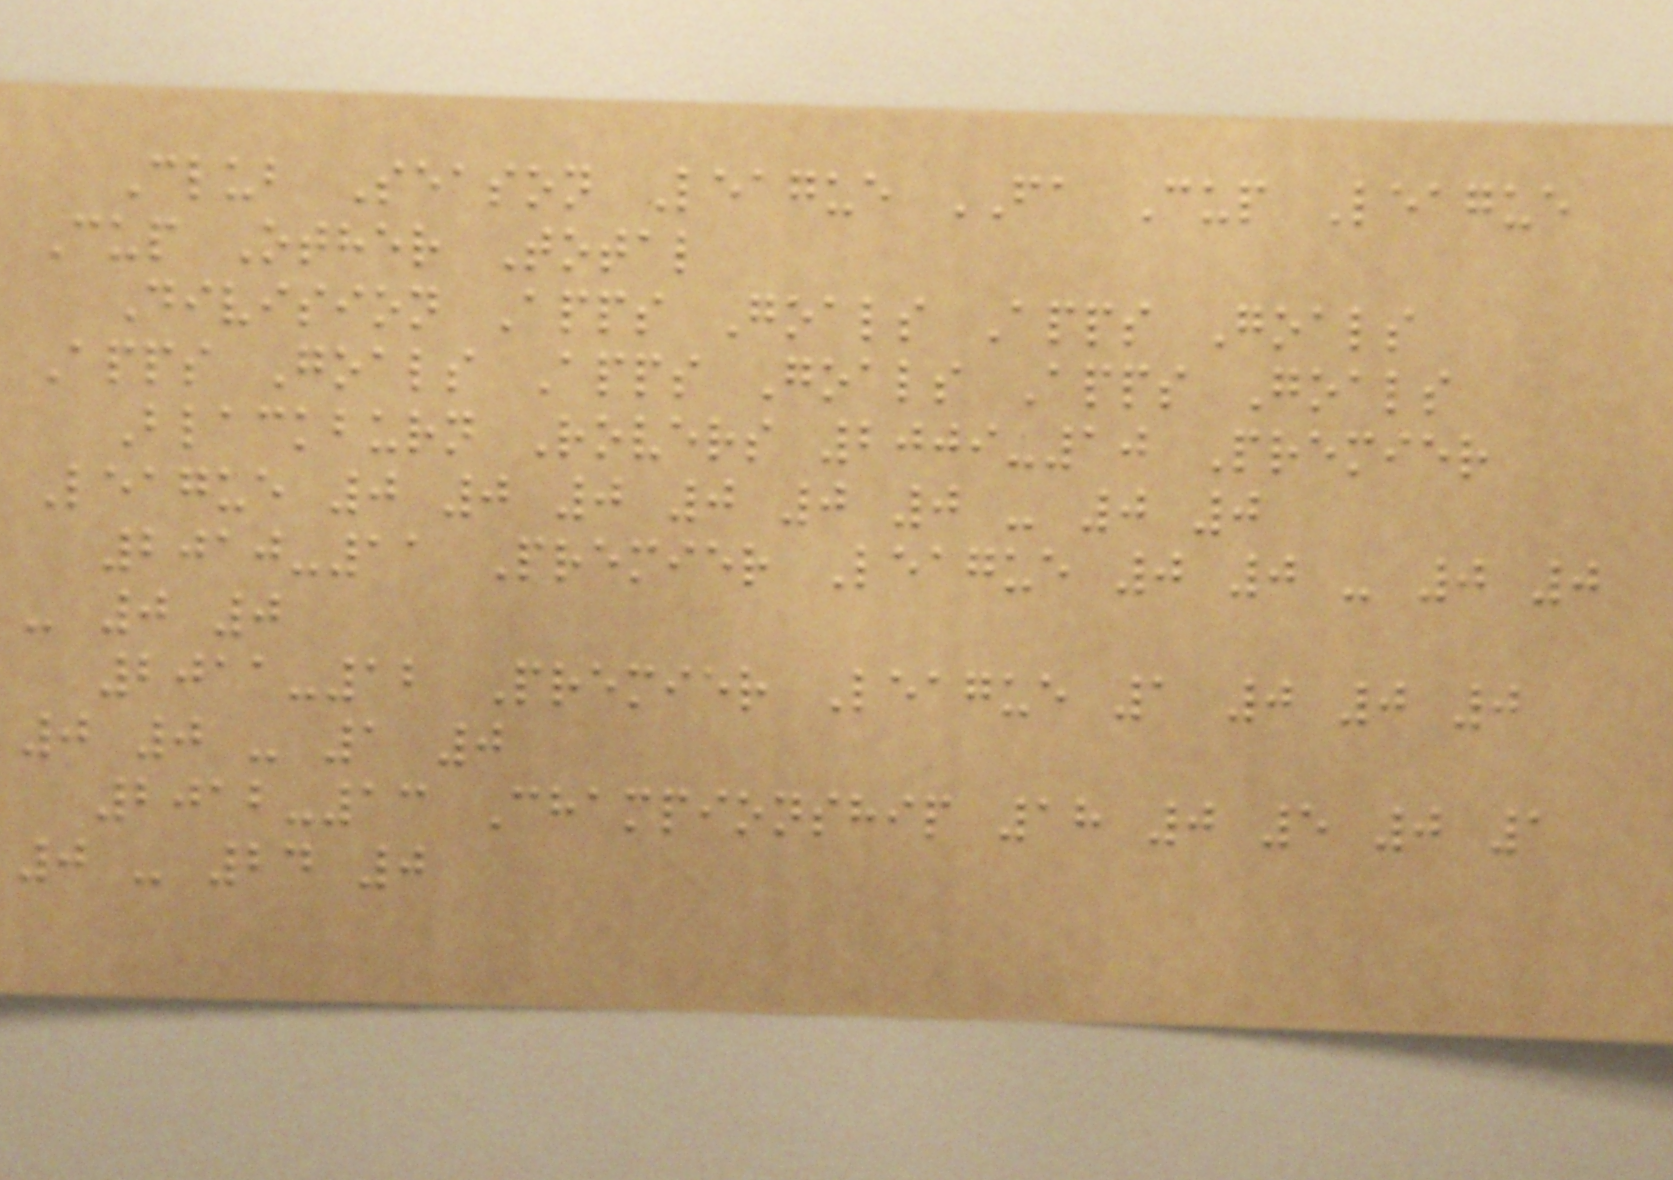Club Season League FA Cup League
Cup Other Total
Division Apps Goals Apps Goals
Apps Goals Apps Goals Apps Goals
Blackburn Rovers 2009-10 Premier
League 0 0 0 0 0 0 - 0 0
2010-11 Premier League 0 0 - 0 0
- 0 0
2011-12 Premier League 1 0 0 0
0 0 - 1 0
2012-13 Championship 18 0 5 0 1
0 - 24 0
